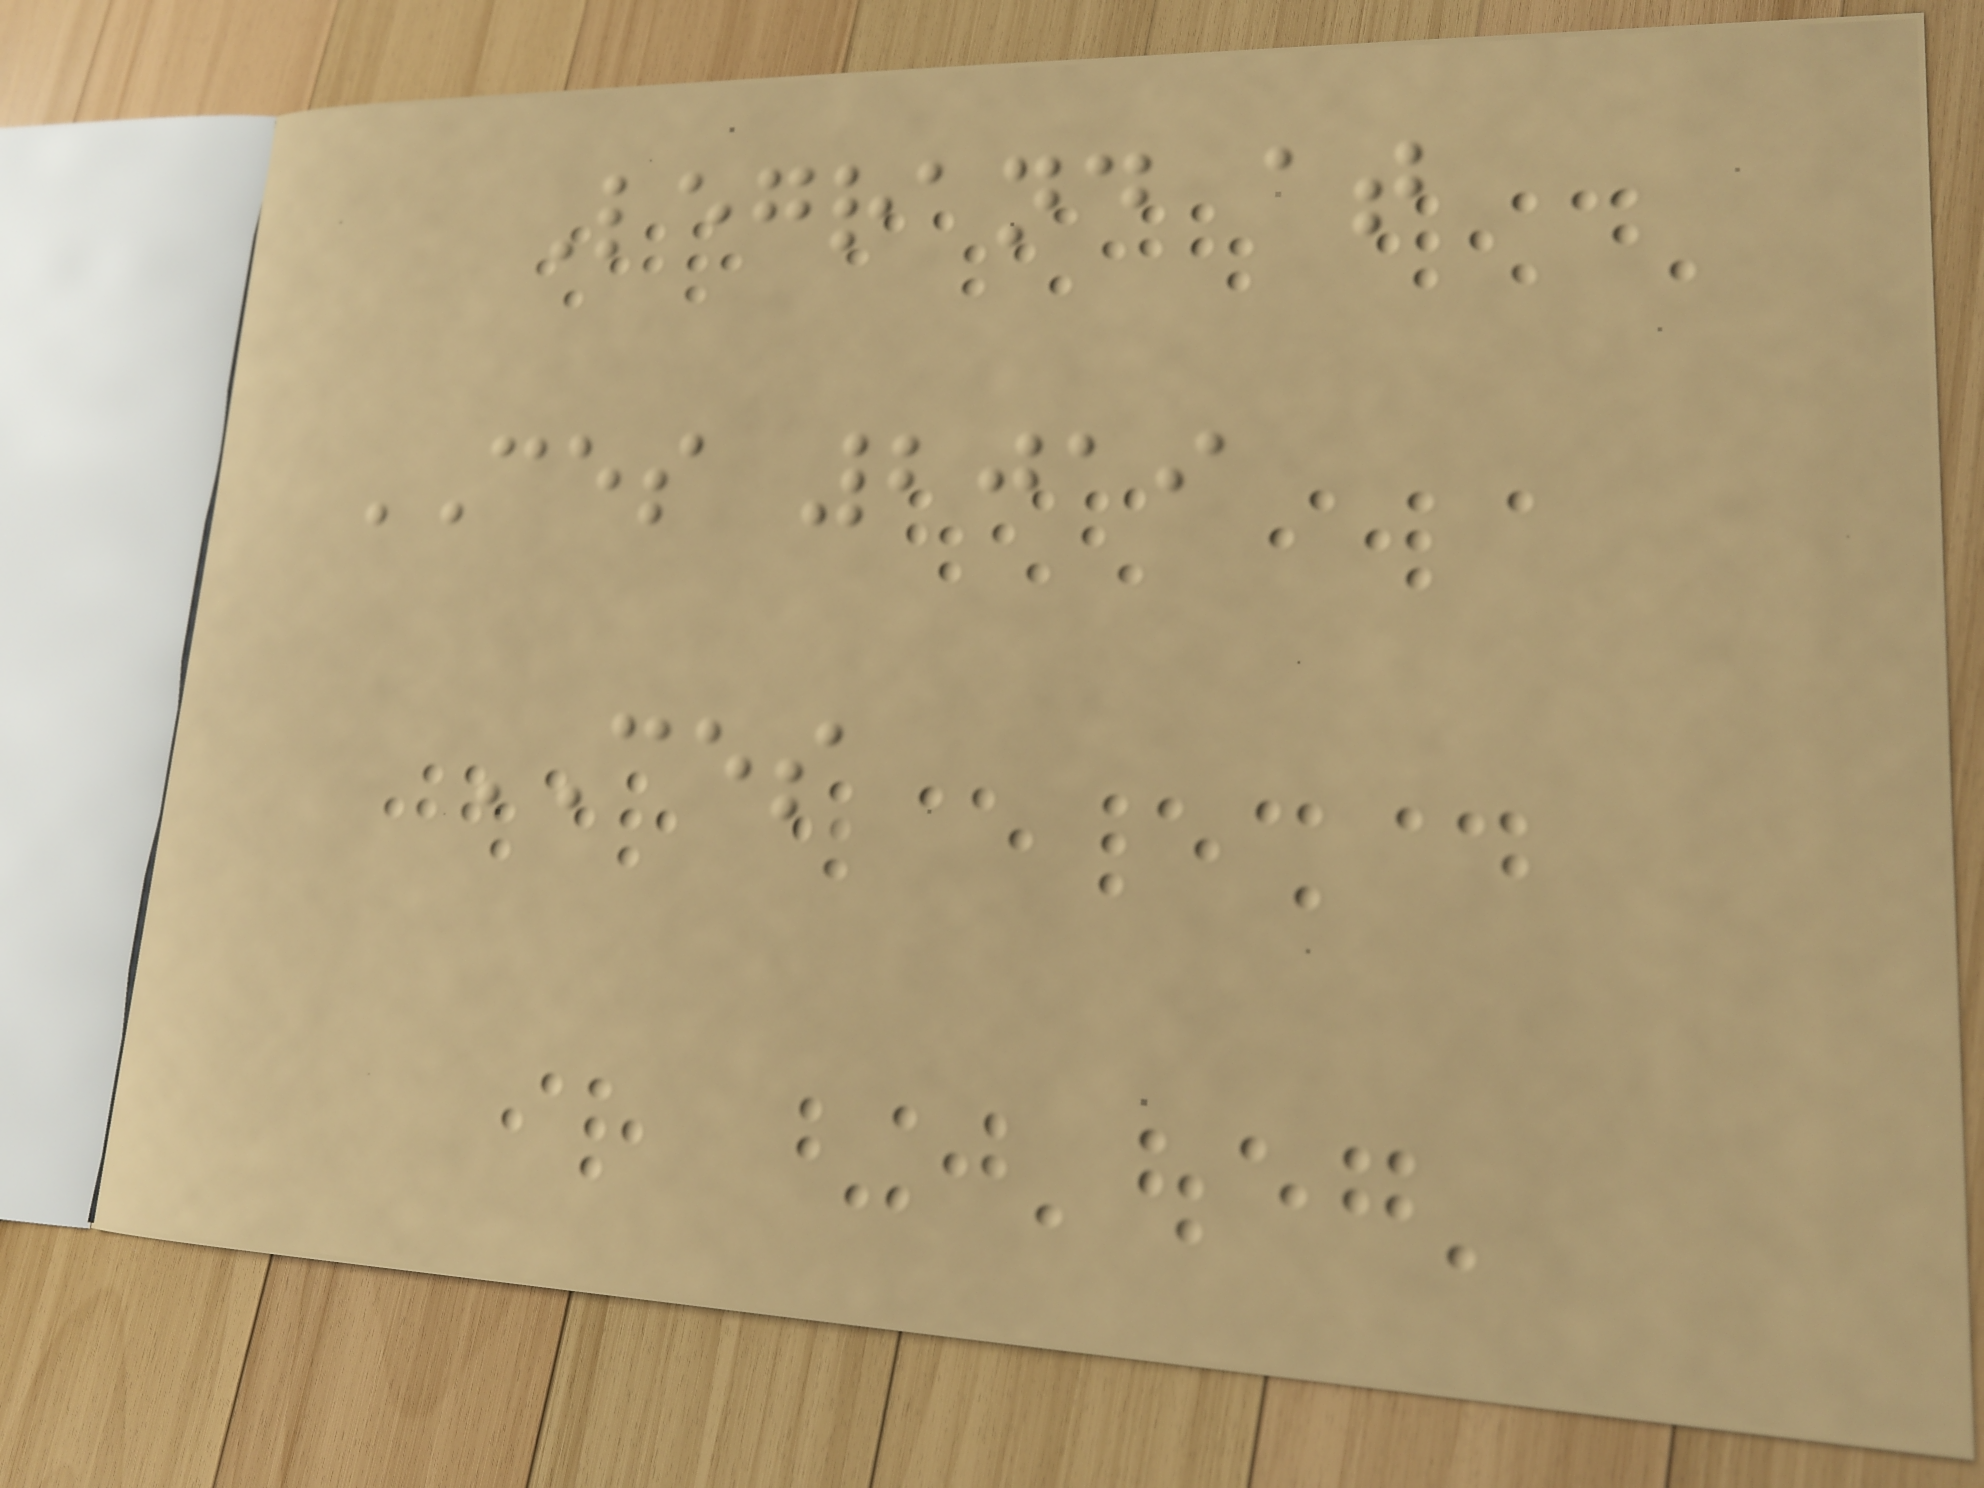Legrand at
CES 2019
CES
